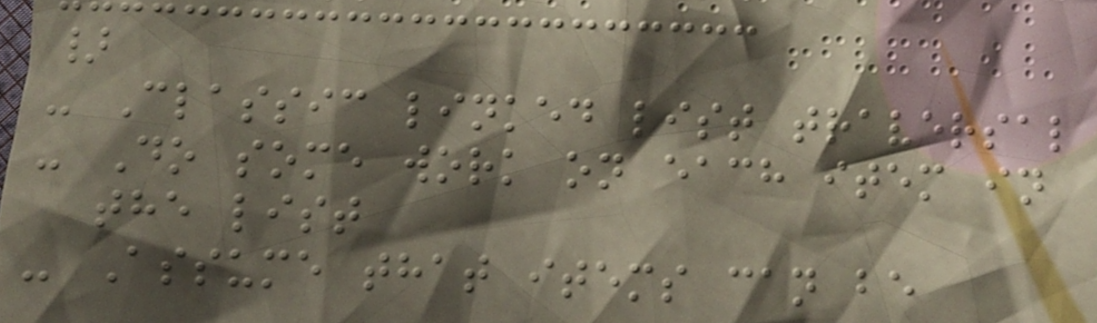}
- Classic linked list traversal
- Do some work on each item in
the list
- Assume that items can be
